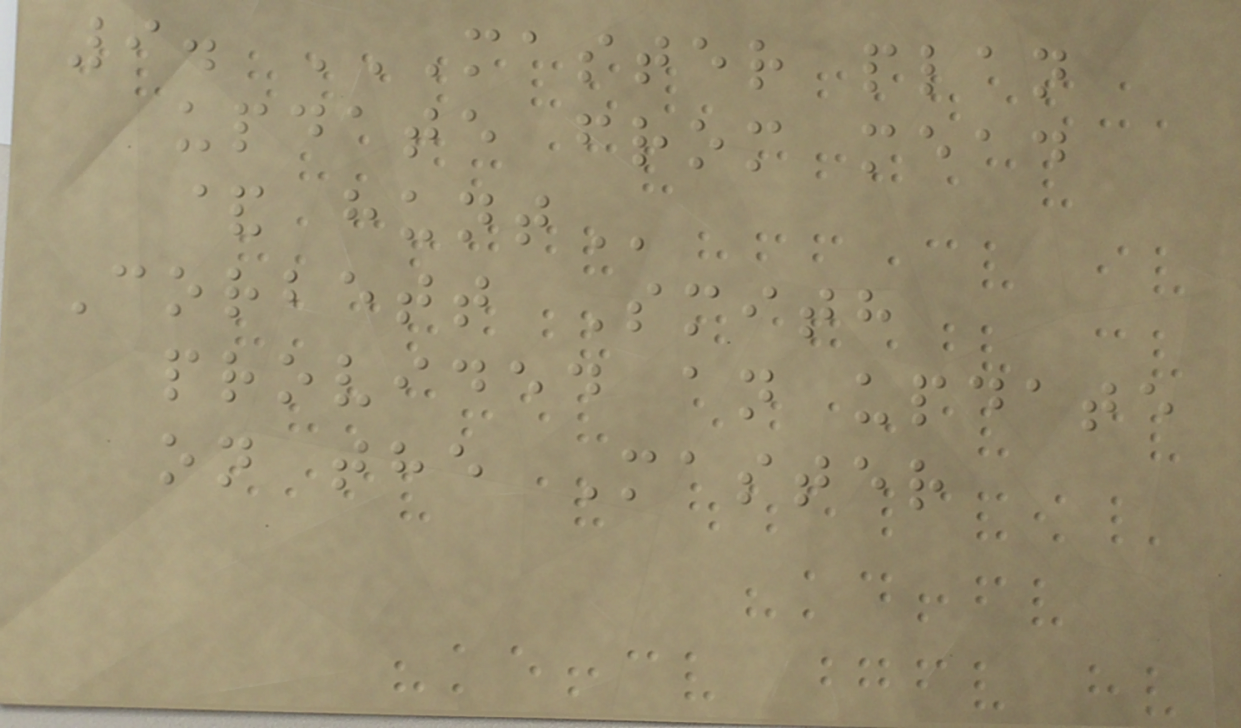9. MASTER PLAN
UPDATE FROM MEAD
& HUNT
Corbett Smith
provided an update
on the Master
